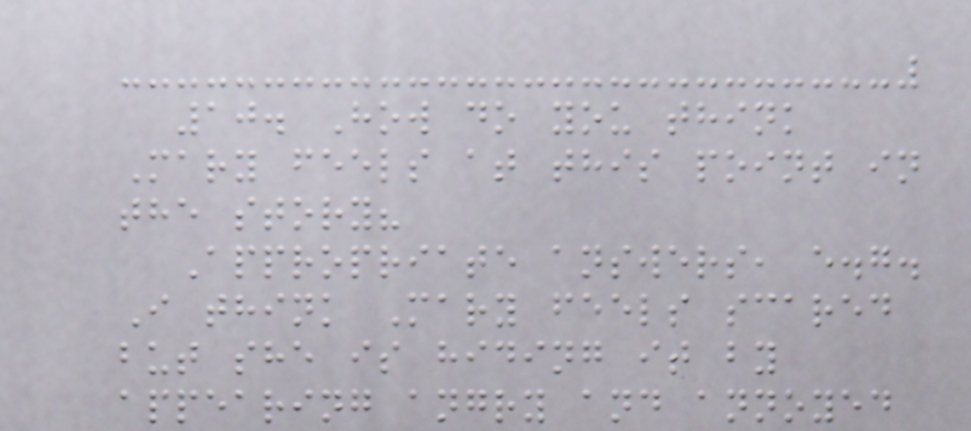10. How do you think
Mary feels at this point in
the story?
Appropriate answers, e.g.
I think Mary feels scared
but she is hiding it by
appearing angry and annoyed
